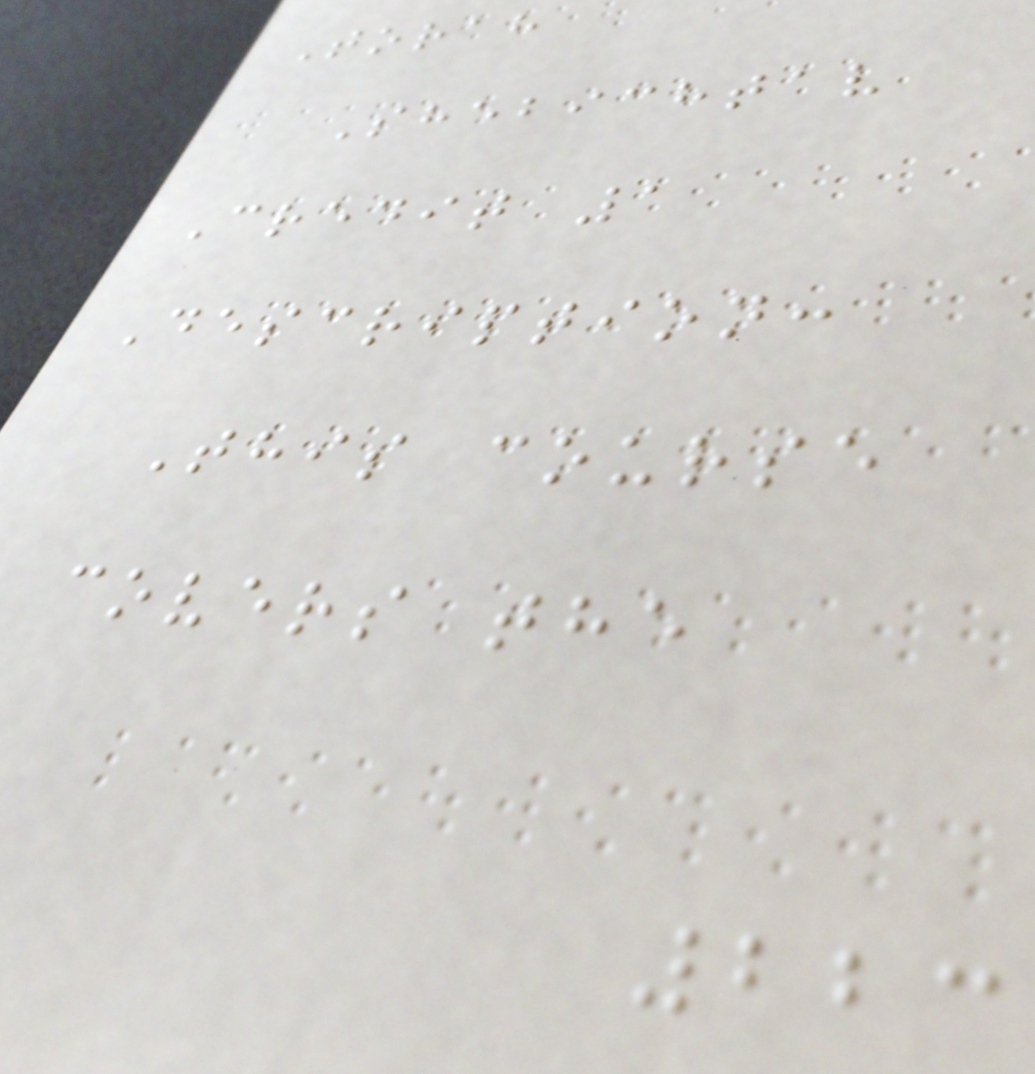Torah
Shebichtav
Credit 1
Description:
This course
covers the
223
